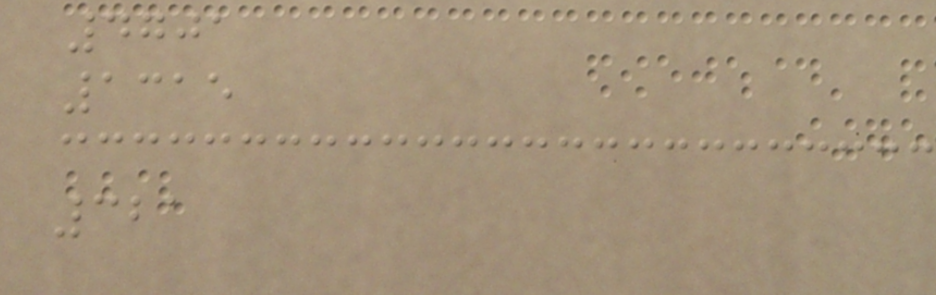4701
1315
321
